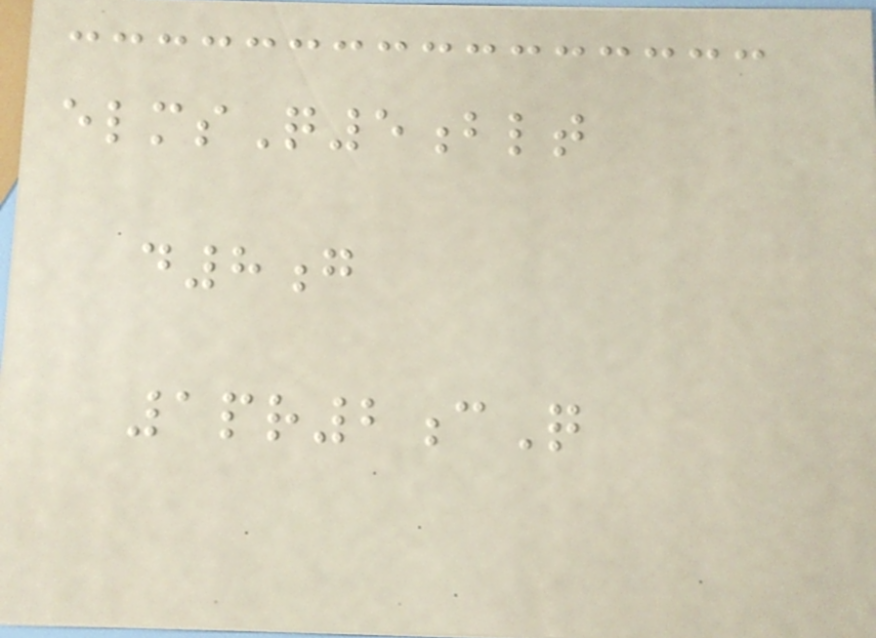elmsQ5blt
d8g
1pr2cQ
